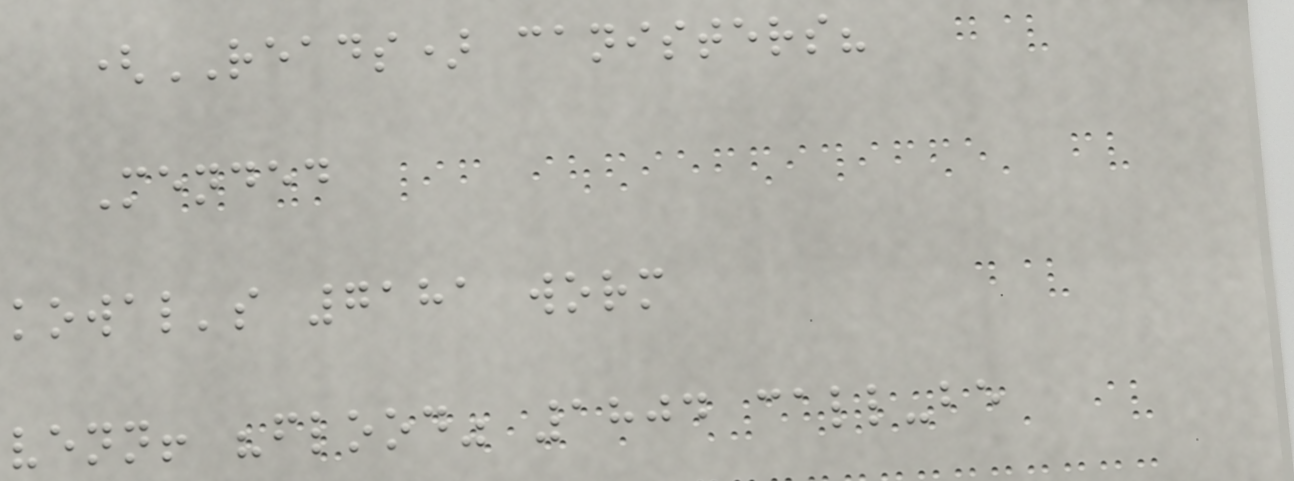(READS) canisters?
Mended
kowal's 7181 worm
venn! "flood" 1804 call-be
